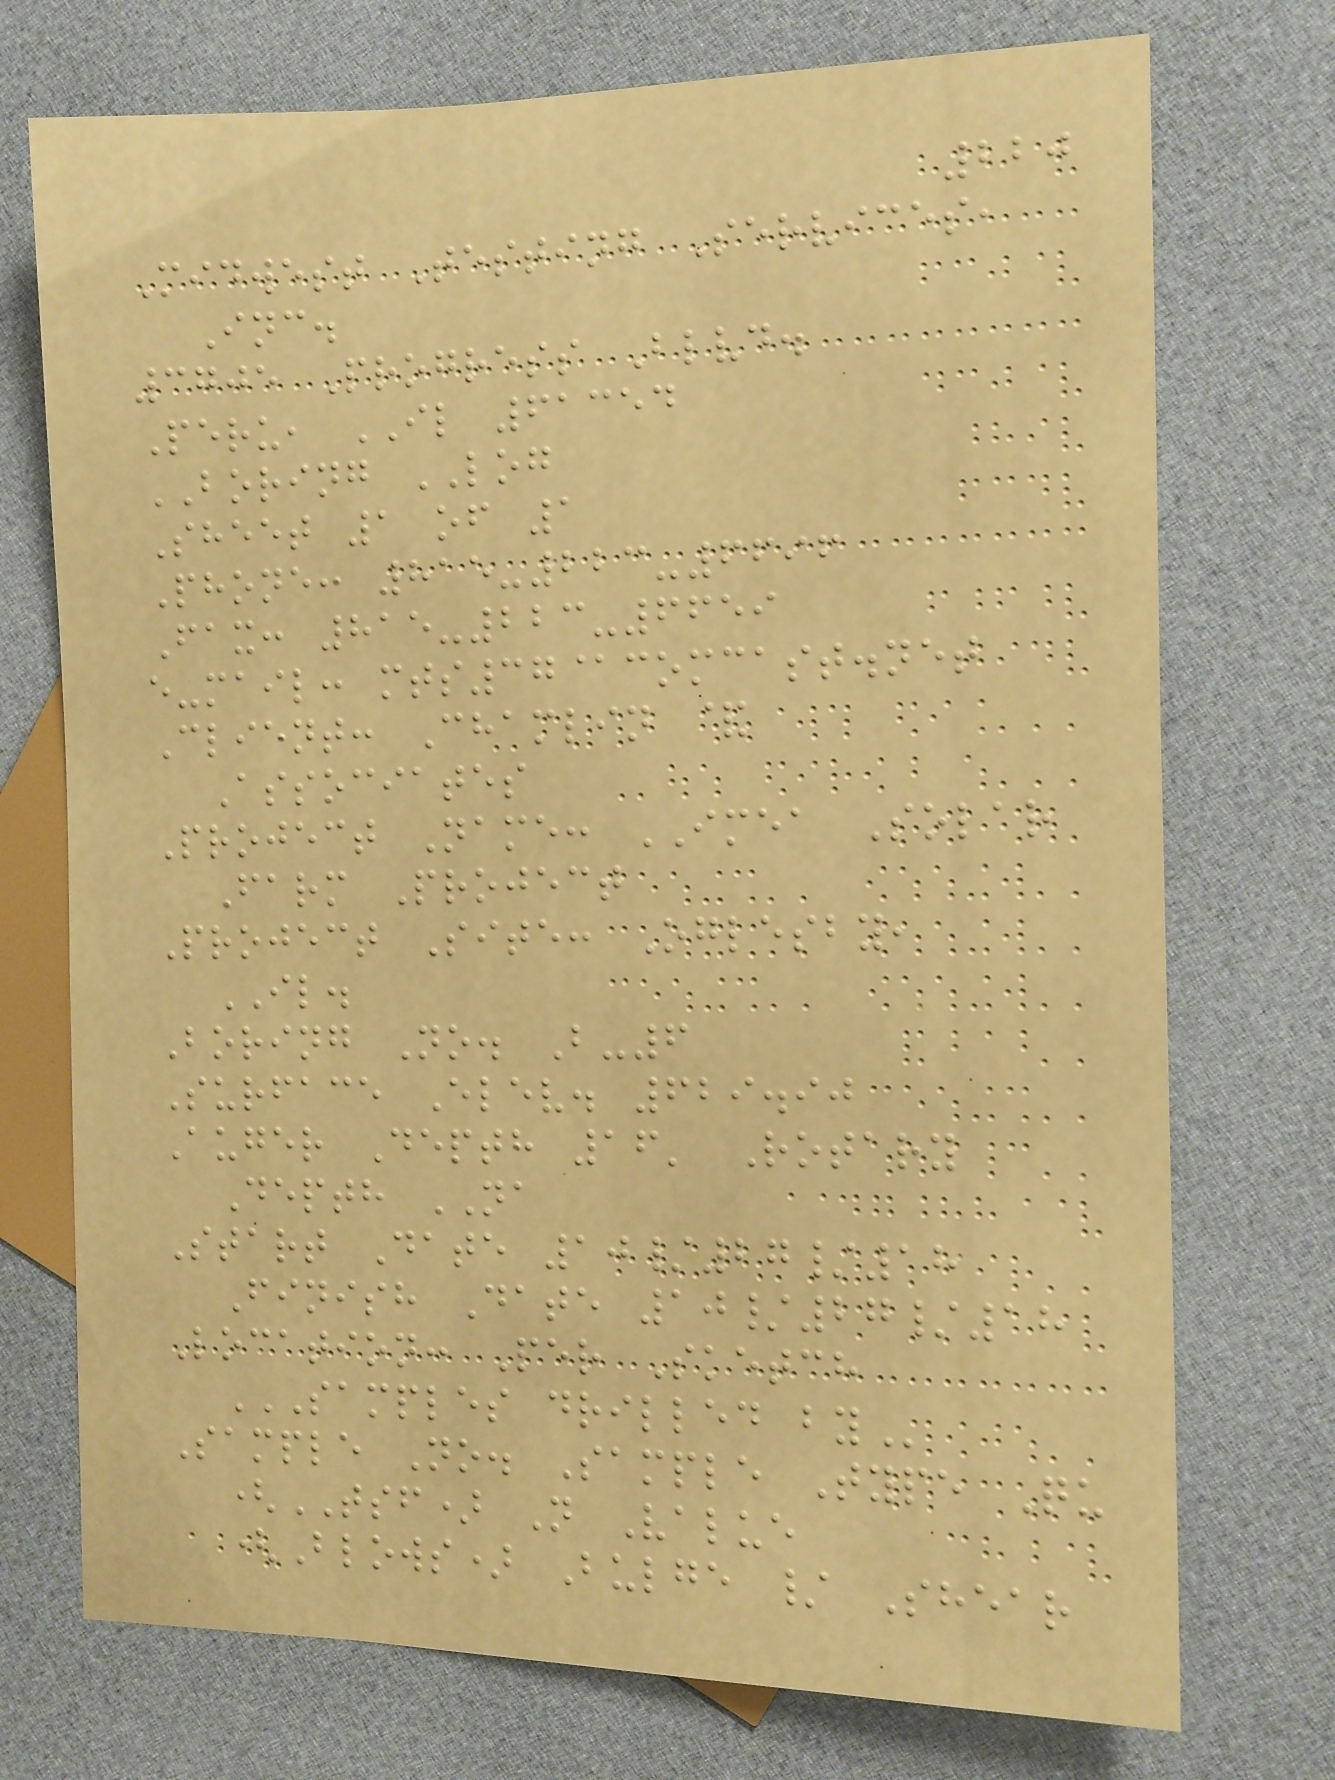220
Midwest Testing Services,
Inc.
3705 Progress Blvd.
Peru, IL 61354
BORING LOG
Sheet 1 of 1
Phone: 815-223-6696
Fax: 815-223-6659
e-mail: mts37@comcast.net
Client: Chamlin &
Associates
Project Name: IMEA Solar
Farm Project
Project Site: Oglesby,
IL.
Boring No. B-6
Surface Elev. 629.90
Auger Depth 16' Rotary
Depth NA
Start Date 10/27/18
Finish Date 10/27/18
Location: Per Sketch
SAMPLES DRILLED BY
Sample No. Sample Type Qu
(TSF) N Value
(Blows) Bulge / Shear
